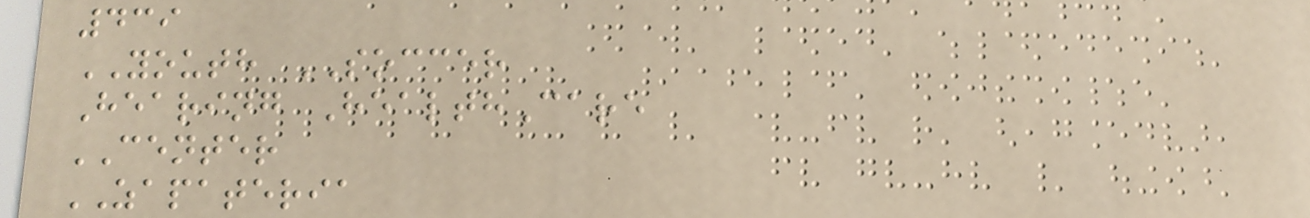439
YOUTH SOCCER
Hearing HealthCare
CENTER
ZAPATERIA
